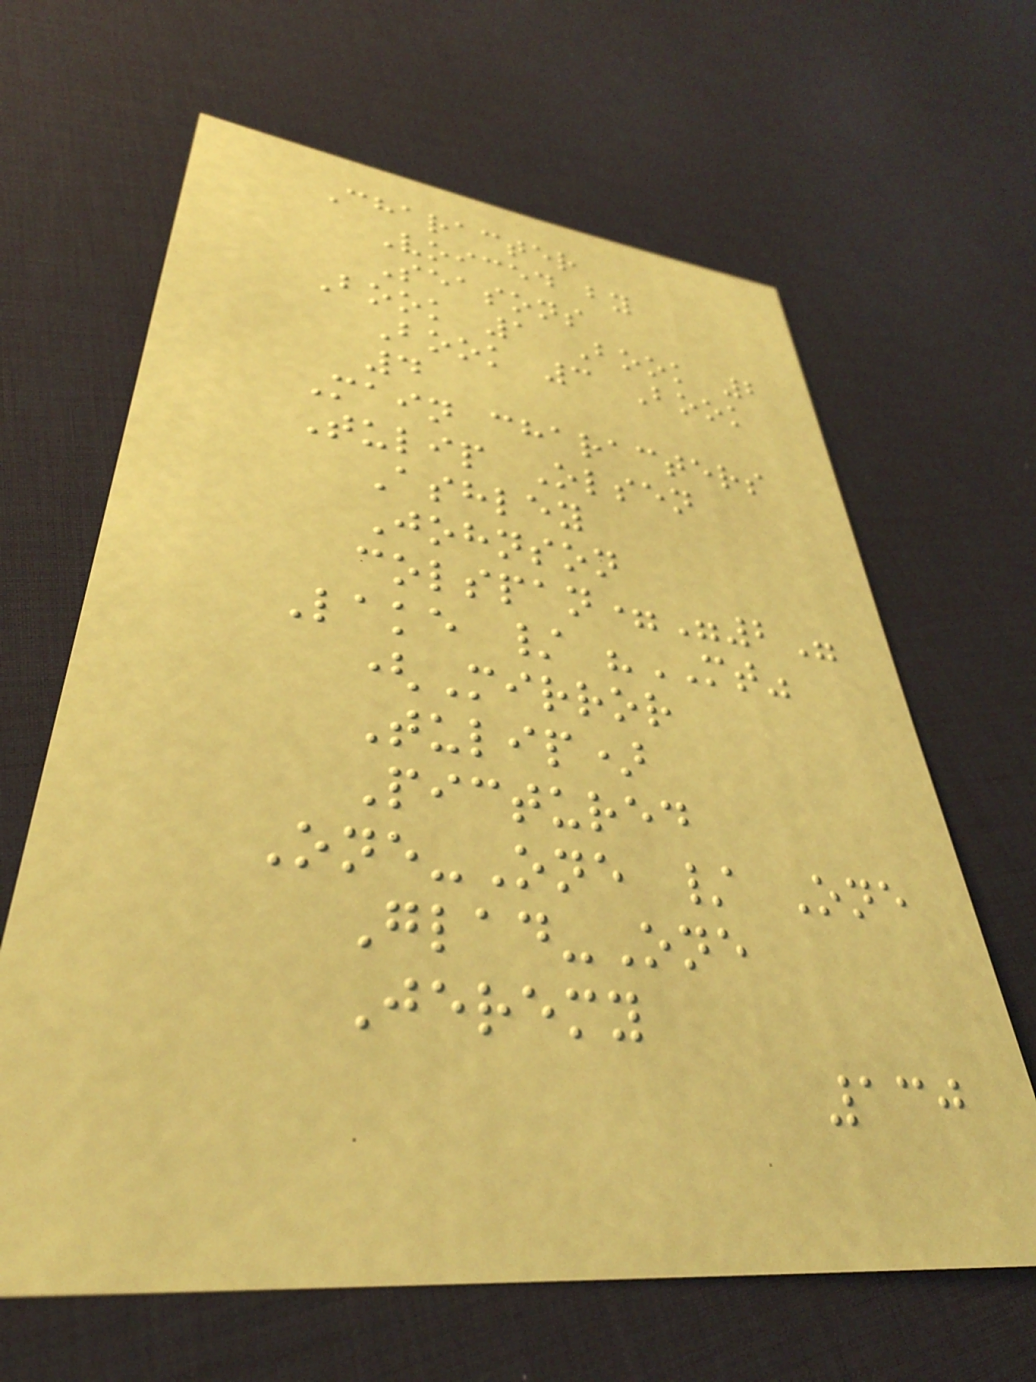Character
Voiced by
Seasons
Book 1 Book 2
Book 3 Book
4
Main characters
Tulip Olsen
Ashley
Johnson
colspan="2"
Lake / "MT"
(Mirror
Tulip)
Pictured
One-One / One
Glad-One
Jeremy
130
